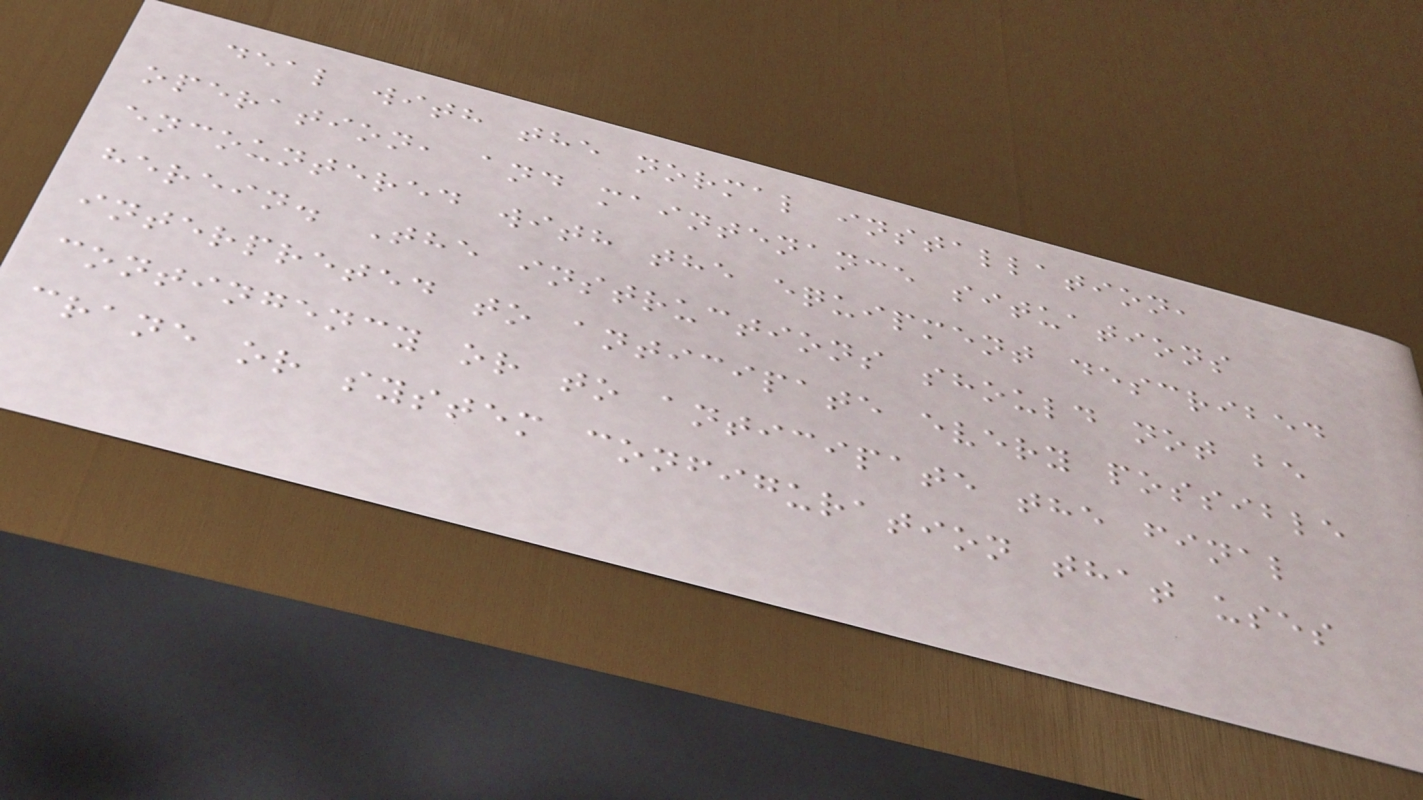deal with the normal installation,
operation, and maintenance situations
encountered with the equipment described
herein. The instructions should not be
interpreted to anticipate every possible
contingency or to anticipate the final
crane or system configuration that uses
